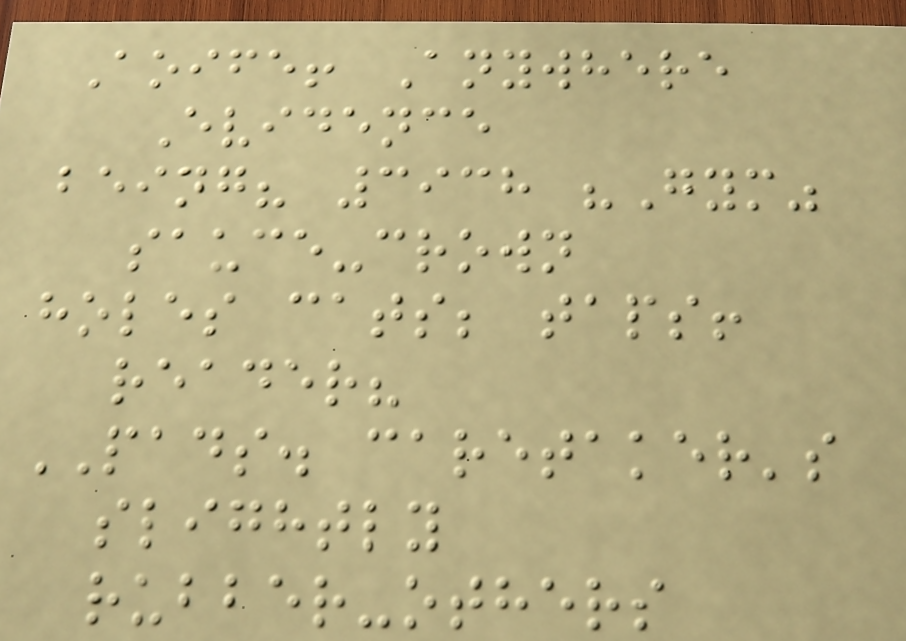Aoife! Anywhere
Evidence
being? 3938 "Gym"
sauce-crown
holes cats; taps!
reader?
PADS. caretaker's
slightly
rubber-others
